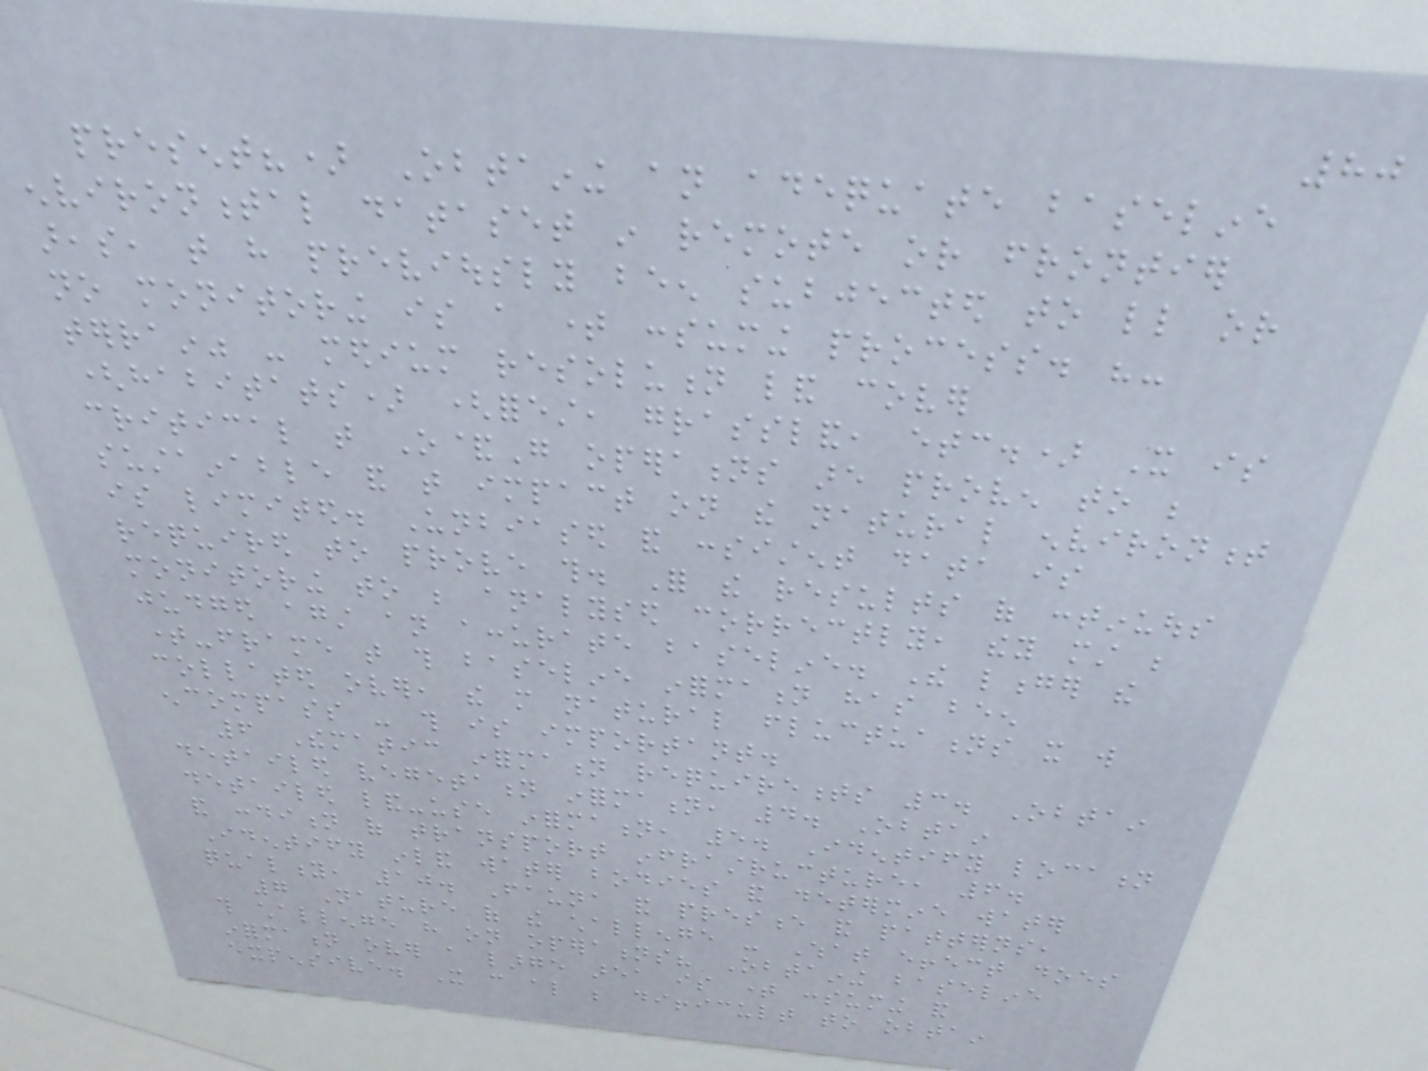80
present?) Obtaining an adequate baseline
environmental dataset in remote or frontier
areas, that have previously been subjected to little or
no monitoring is a time consuming process. "-
terrain" - medium resolution land cover
(habitats) (forest, grassland, etc.) It is
critical that O&G operations are proven to be
sustainable and that impact on the natural environment
is limited. Unbiased and consistent data is
required to prove this. For the results of continuous
monitoring to be analysed correctly, they must be
judged against an accurate baseline. The longer the
time-frame that this baseline information has been
collated over, the more natural fluctuations it will
encompass - this is important.
6 Thematic information requirements 3. Obtain
detailed vegetation information, 4. Obtain
detailed land-use information, 5. Identify location
and condition of transport infrastructure, 6.
Identify inland water bodies and determine water
quality, 10. Fauna and presence and patterns,
7 Nature of the challenge - What effect does
this challenge have on operations? Obtaining baseline
information over a large area is time consuming and
expensive. It can also be difficult to obtain
